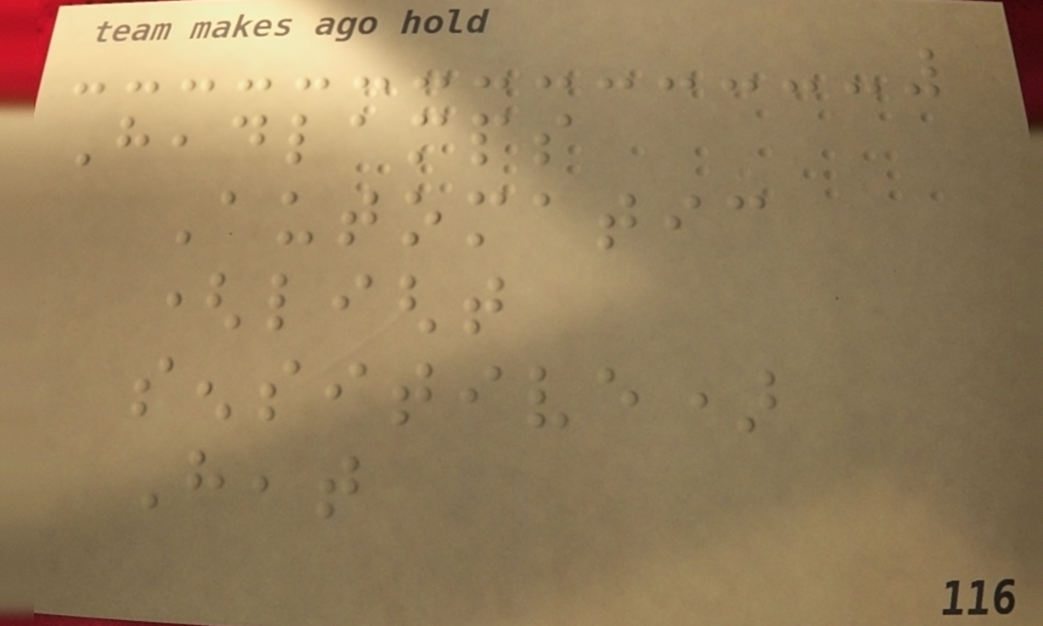Headlamps
Automatic
(light
sensitive)
Heat
